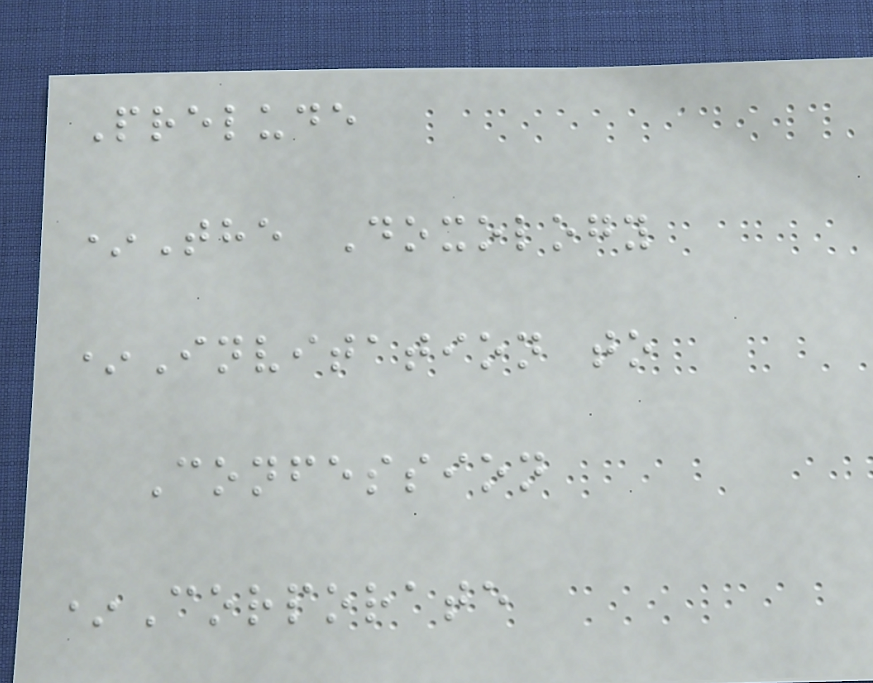Prelude
*The Doxology
*Invitation to
Confession
*Corporate
